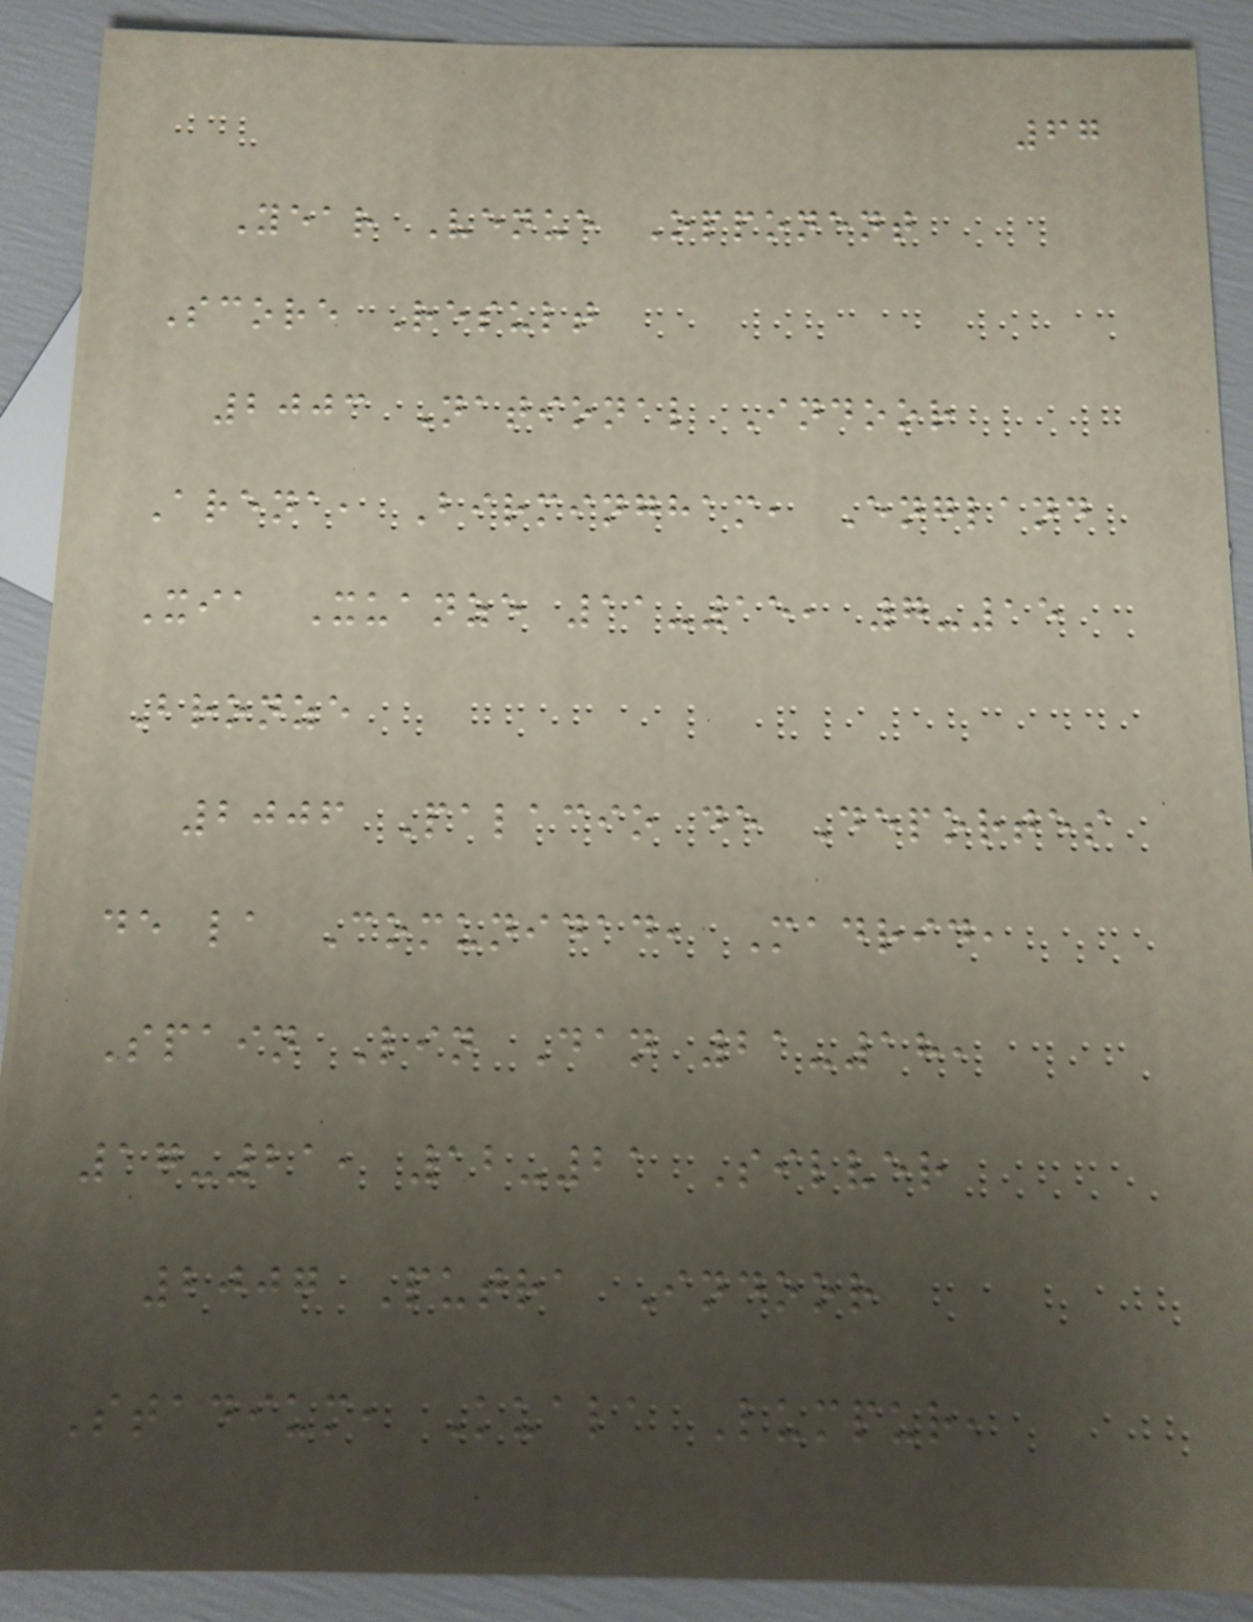67
Year Venue Opponent
Score Result
2003 National Indoor
Arena, Birmingham, England
Xia Xuanze 11-15, 7-15
Bronze
2006 Palacio de Deportes
de la Comunidad, Madrid,
Spain Lin Dan 21-18,
17-21, 12-21 Silver
2007 Putra Indoor
Stadium, Kuala Lumpur,
